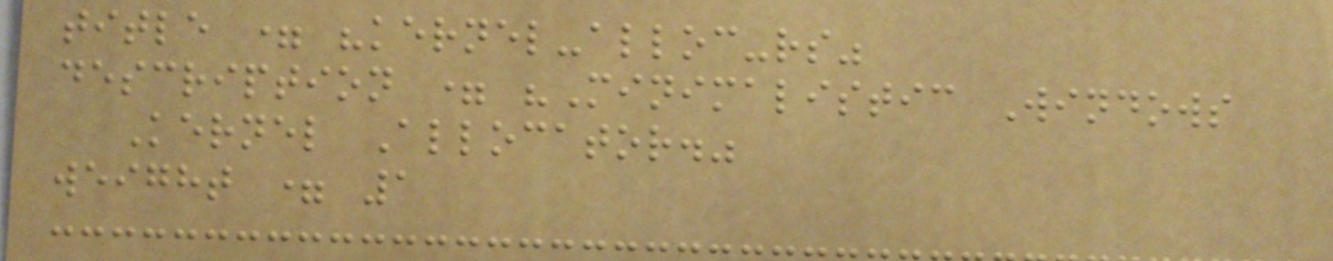title = "kernel-alloc-rs"
description = "Minimalistic Windows
Kernel Allocator."
weight = 1
